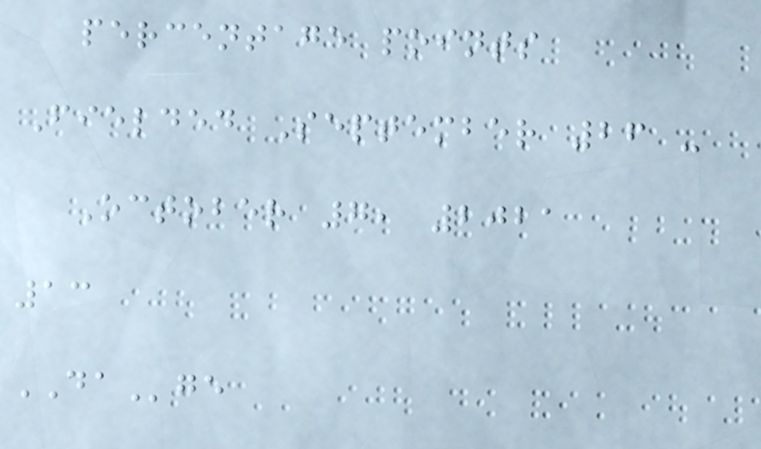percentage points
Fielded September 26 -
October 7, 2021
13
DAge
